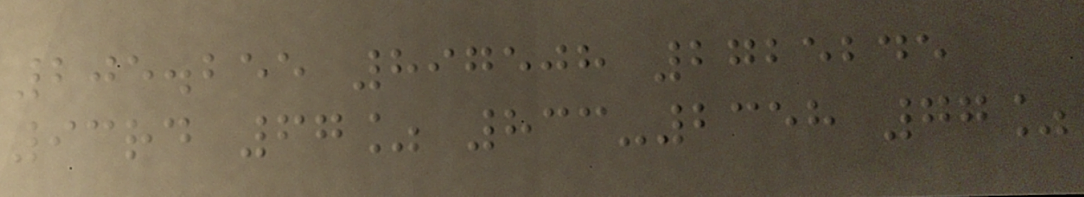205.255 897508 2725245
93rd 67% 833-2358 77%
